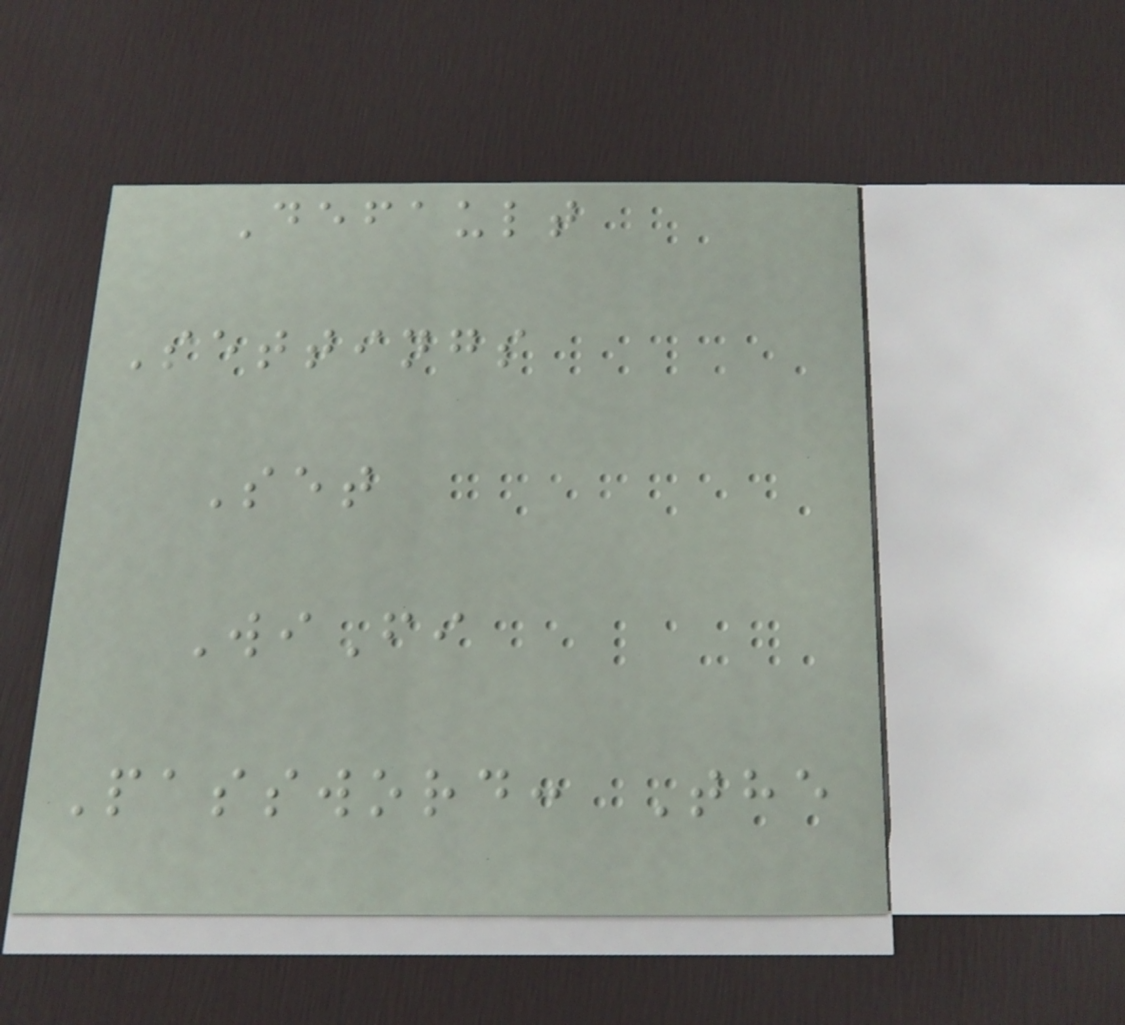Default
Settings
Set
WiFi
Password: The
